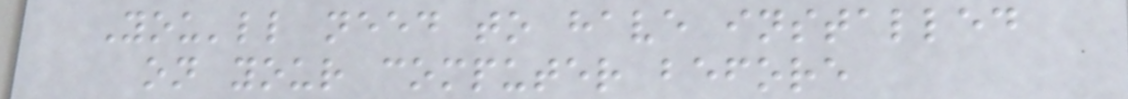You'll need to have installed
on your computer before
